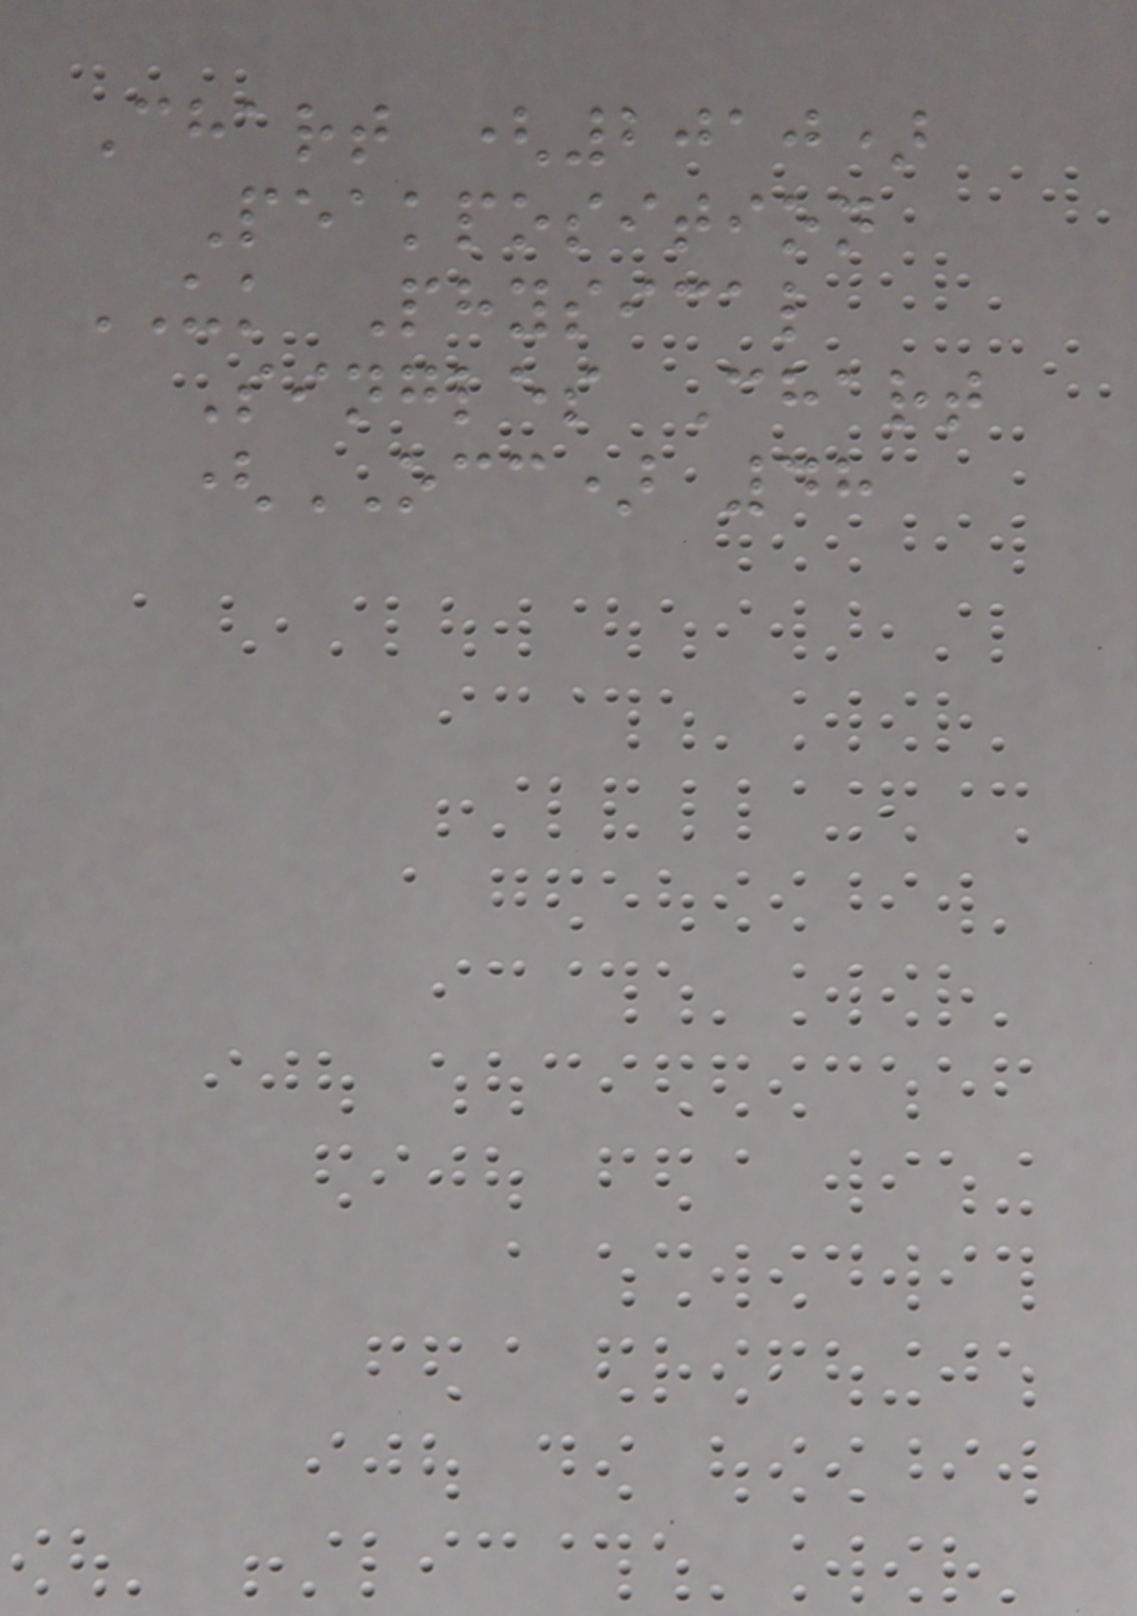Chart (2010)
Peakposition
UK Physical
Singles Chart
(OCC) 48
